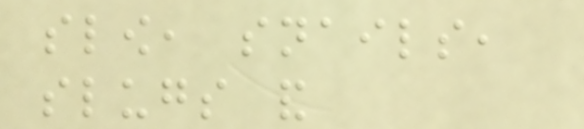slow, snails,
slugs and
